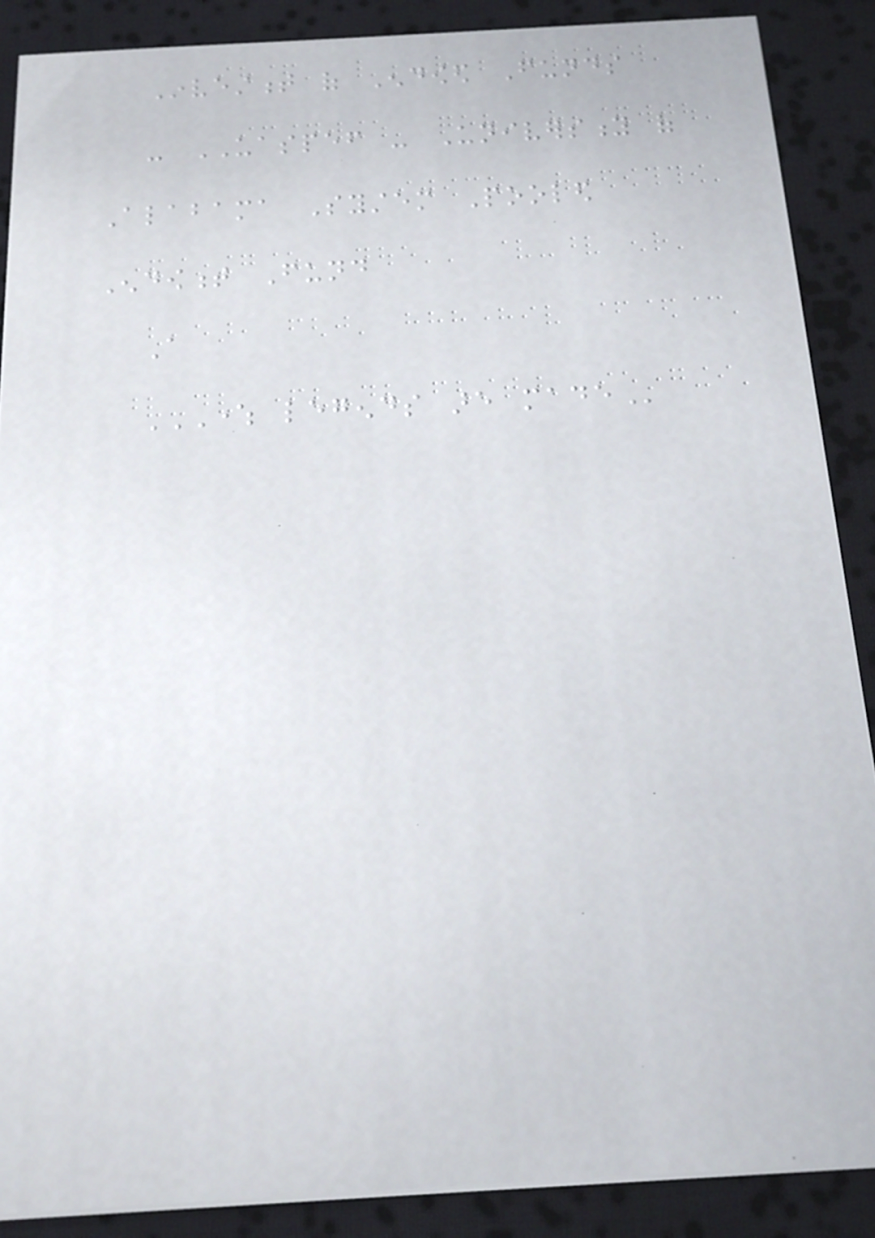Investment of Endowed Funds
- UASPEF - University of
Alabama System Pooled
Endowment Fund
A
WHERE LEGENDS ARE MADE
